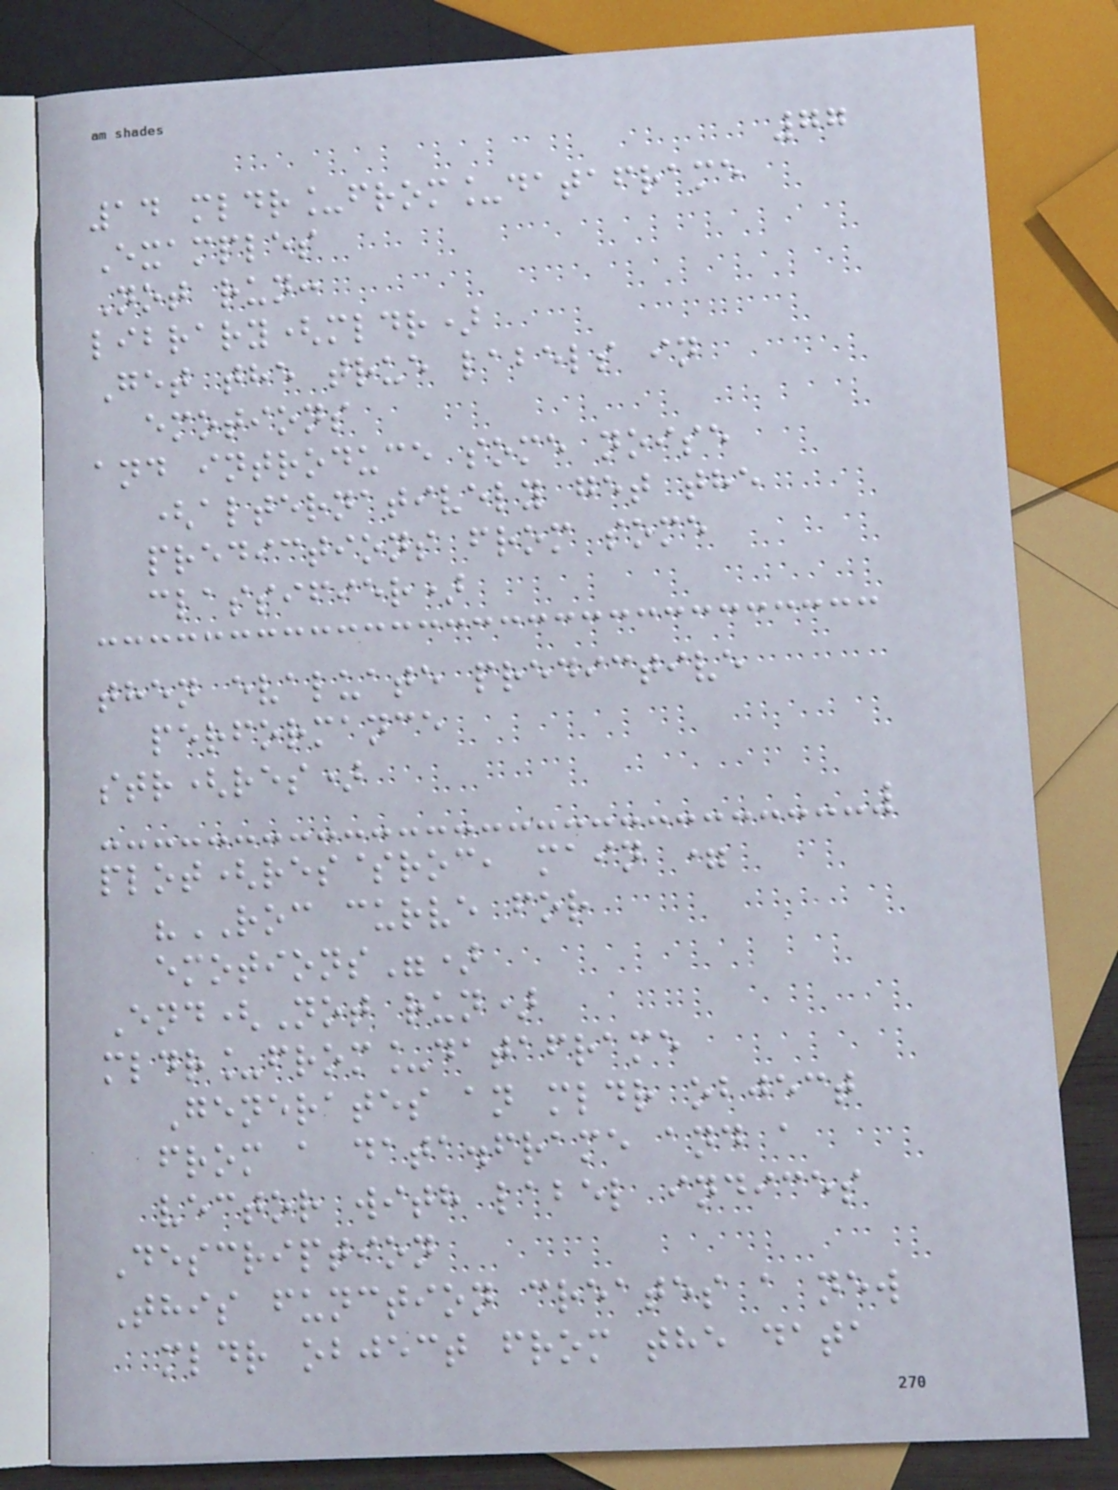77
14 mldr_from_dataframe
Examples
Not run:
library(mldr)
Get the true labels in
emotions
and introduce some noise
(alternatively get the
predictions from some
classifier)
then evaluate predictive
performance
str(res)
plot(res$roc, main =
"ROC curve for
emotions")
End(Not run)
mldr_from_dataframe
Generates an mldr object
from a data.frame and a
vector with label indices
Description
This function creates a new
mldr object from the data
